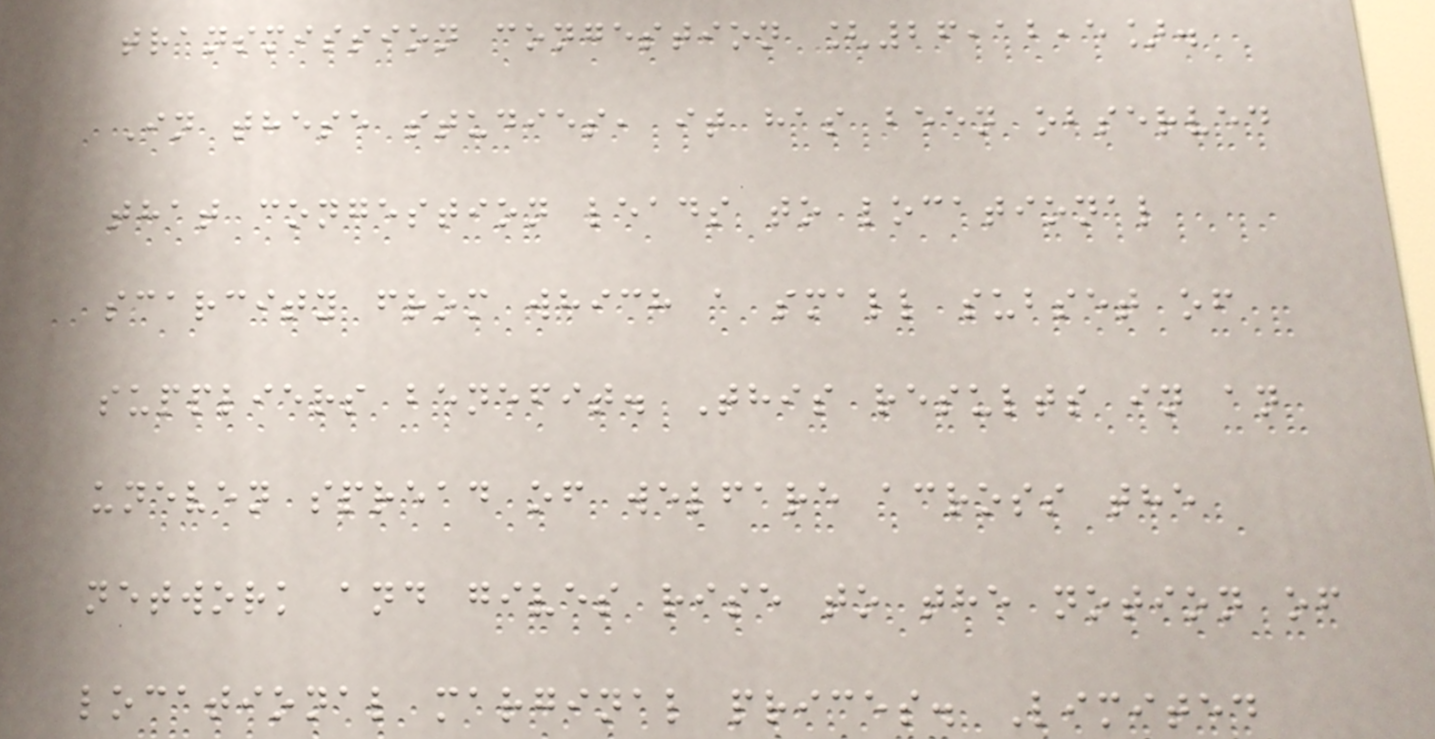transmission congestion [26,12,5].
In these studies, it has been observed
that congestion leads to locational
scarcity from which a small subset of
suppliers benefit. This results in an
uneven spread of welfare across the
network and gives rise to the notion of
locational marginal prices. Limited
